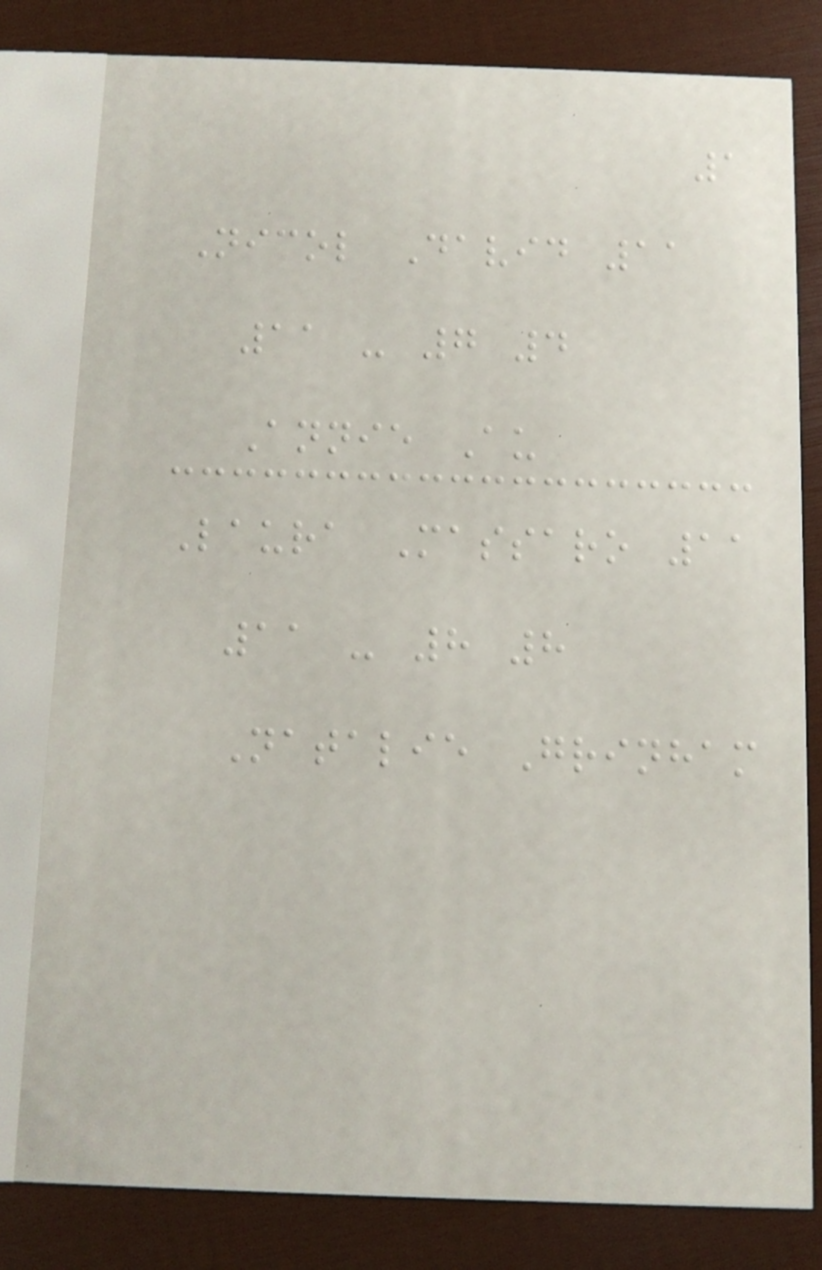1
Nicol David 11
11 - 7 4
Annie Au
Laura Massaro 11
11 - 8 8
Natalie Grinham
